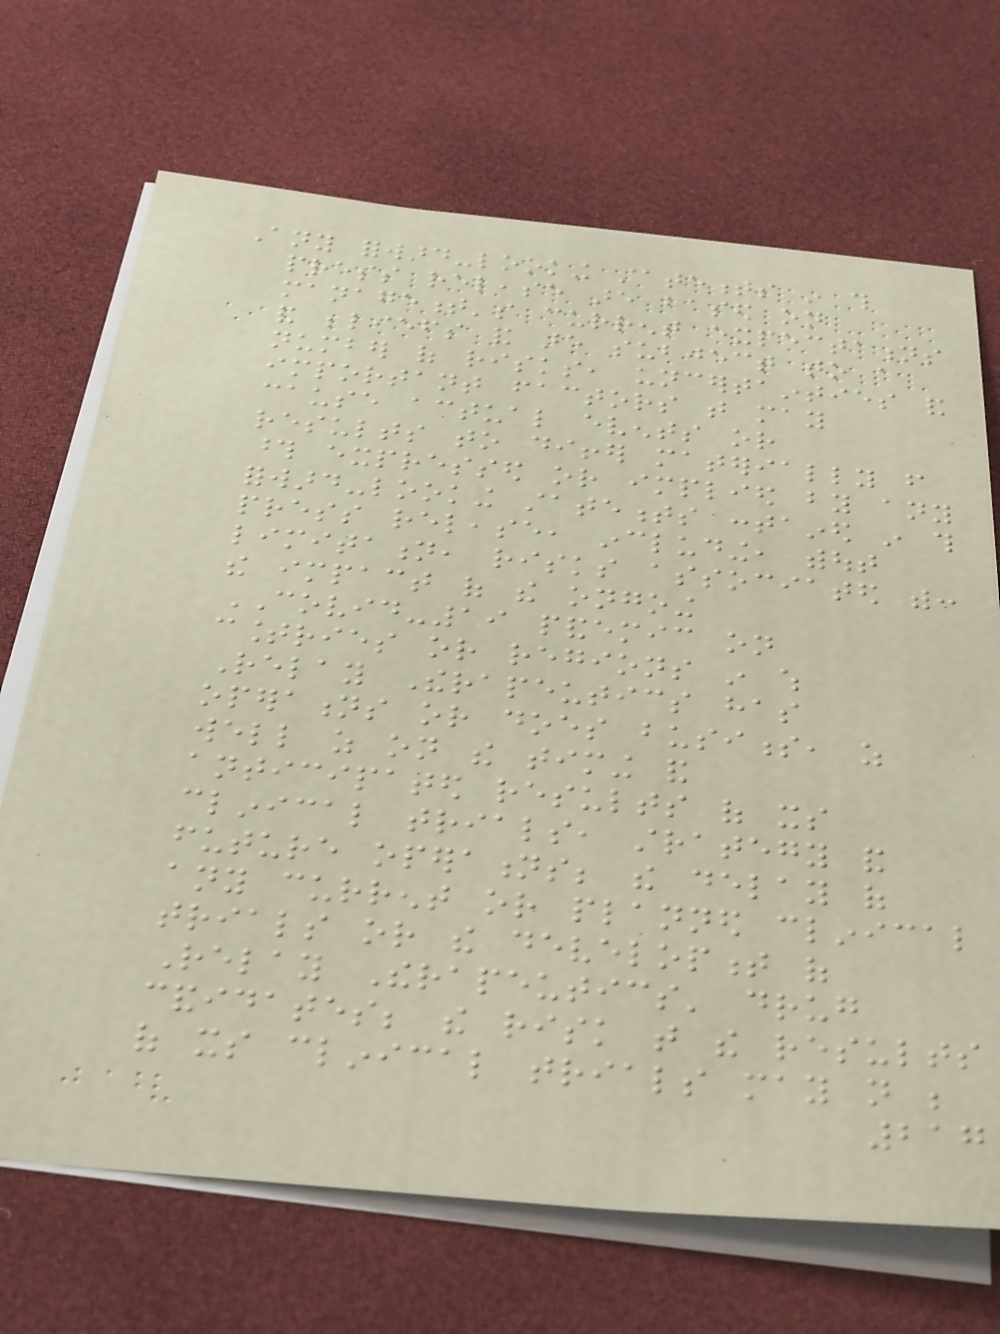Any forward-looking statements in this
press release are based on
management's current expectations
and beliefs and are subject to a
number of risks, uncertainties and
important factors that may
cause actual events or
results to differ materially from
those expressed or implied by any
forward-looking statements contained in this
press release, including, without
limitation, risks associated with:
the impact of the ongoing
COVID-19 pandemic on
countries or regions in which
Relay Therapeutics has
operations or does business, as
well as on the timing and
anticipated results of its
clinical trials, strategy and
future operations; the delay of
any current or planned clinical
trials or the development of
Relay Therapeutics' drug
candidates; the risk that the results
of its clinical trials may not be
217
